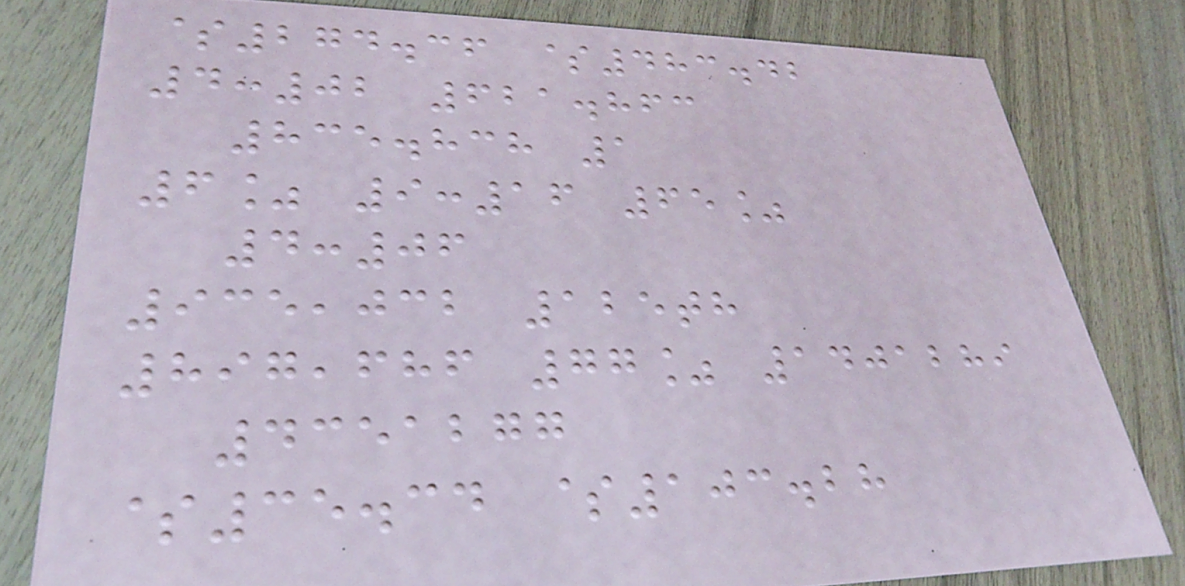$274.36 $483.42
4:02 621.863
835.838 1
6% 9:16 65%
4:06
935,032 125th
897,686 77% 1401289
4351277
$35.34 $103.28
